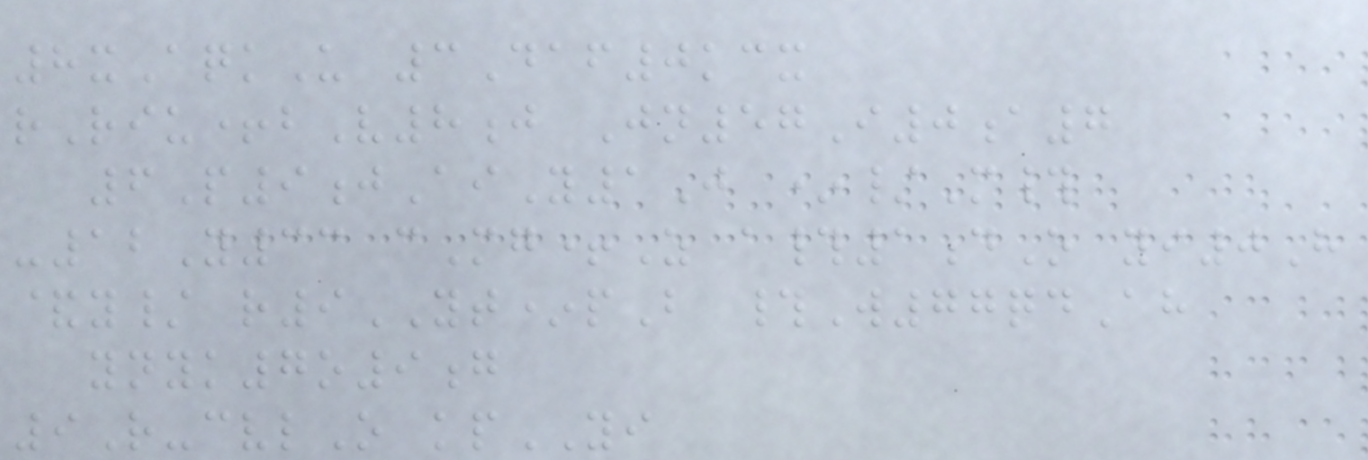8xAqkU 3Daf0kcx
rRiu+bV8j Jn57I0a7
6P9jAiY1J */M#
-12Y33 cMg+Z a#1dO yi0H
&y/ r9YT*pB #W77qdAh
ynyk7o9g
9R-cvlO kpYI
